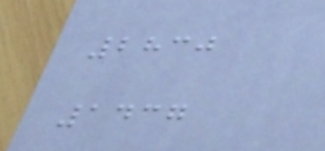2830
1437
